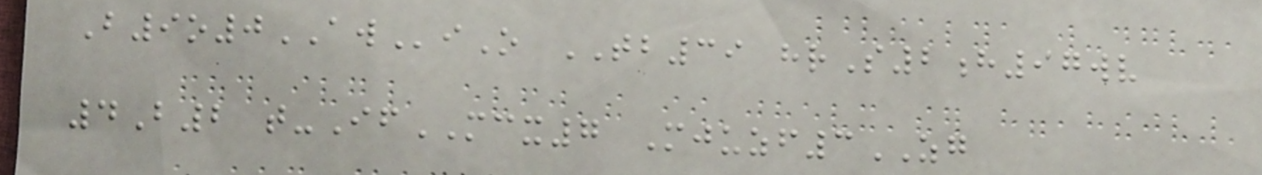B9o0AWiO TB39 hrS2h97wv
4B2 t-IfMCX7 Mjuzf3ZG
